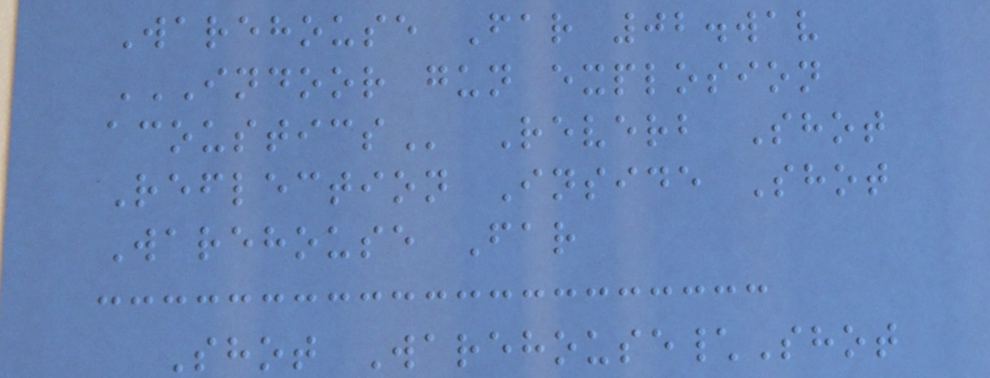Warehouse Far 02.wav
INDOOR GUN EXPLOSION
ACOUSTICS Reverb Shot
Reflection Inside Shot
Warehouse Far
Shot Warehouse\Shot
